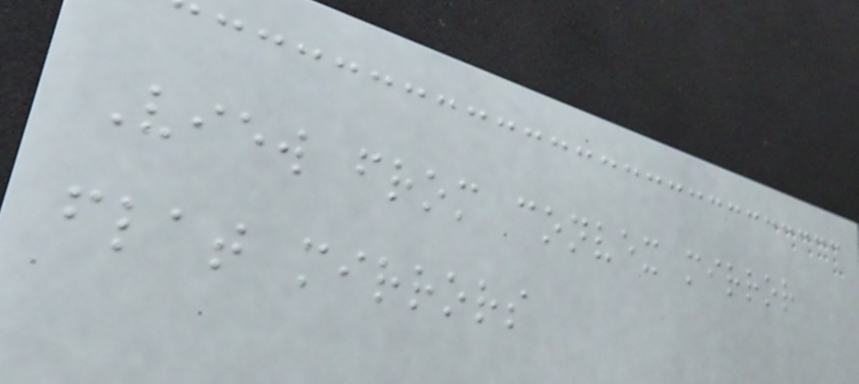View from convex mirror
flat mirrors
